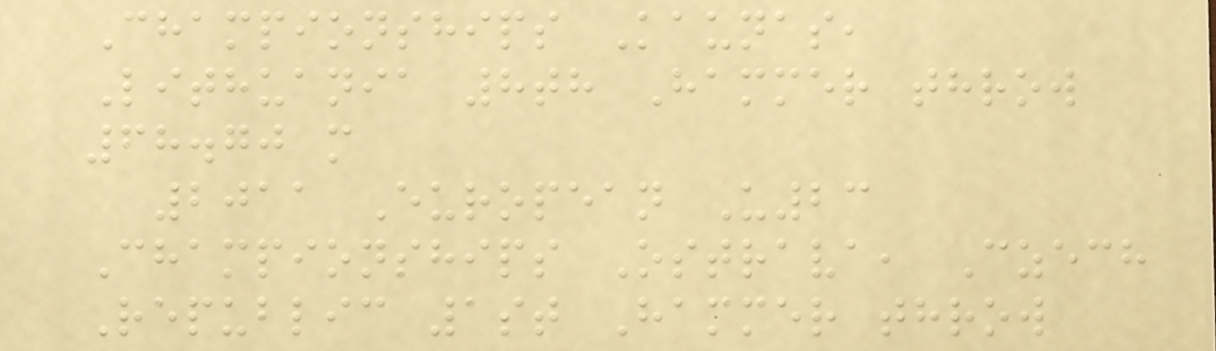Championships Kaunas,
Lithuania 8th Hammer throw
68.70 m
2011 European U23
Championships Ostrava, Czech
Republic 1st Hammer throw
